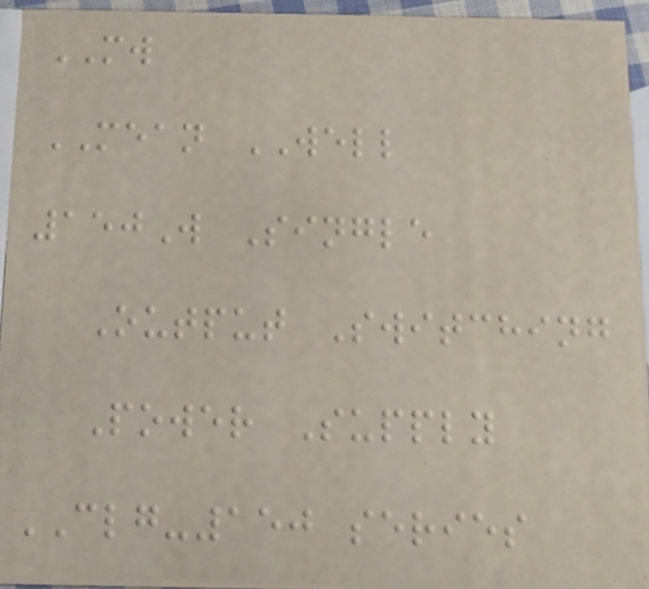MW
MEAN WELL
150W Single
Output Switching
Power Supply
CLG-150 series
